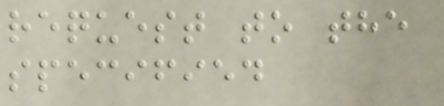request to the
specified
